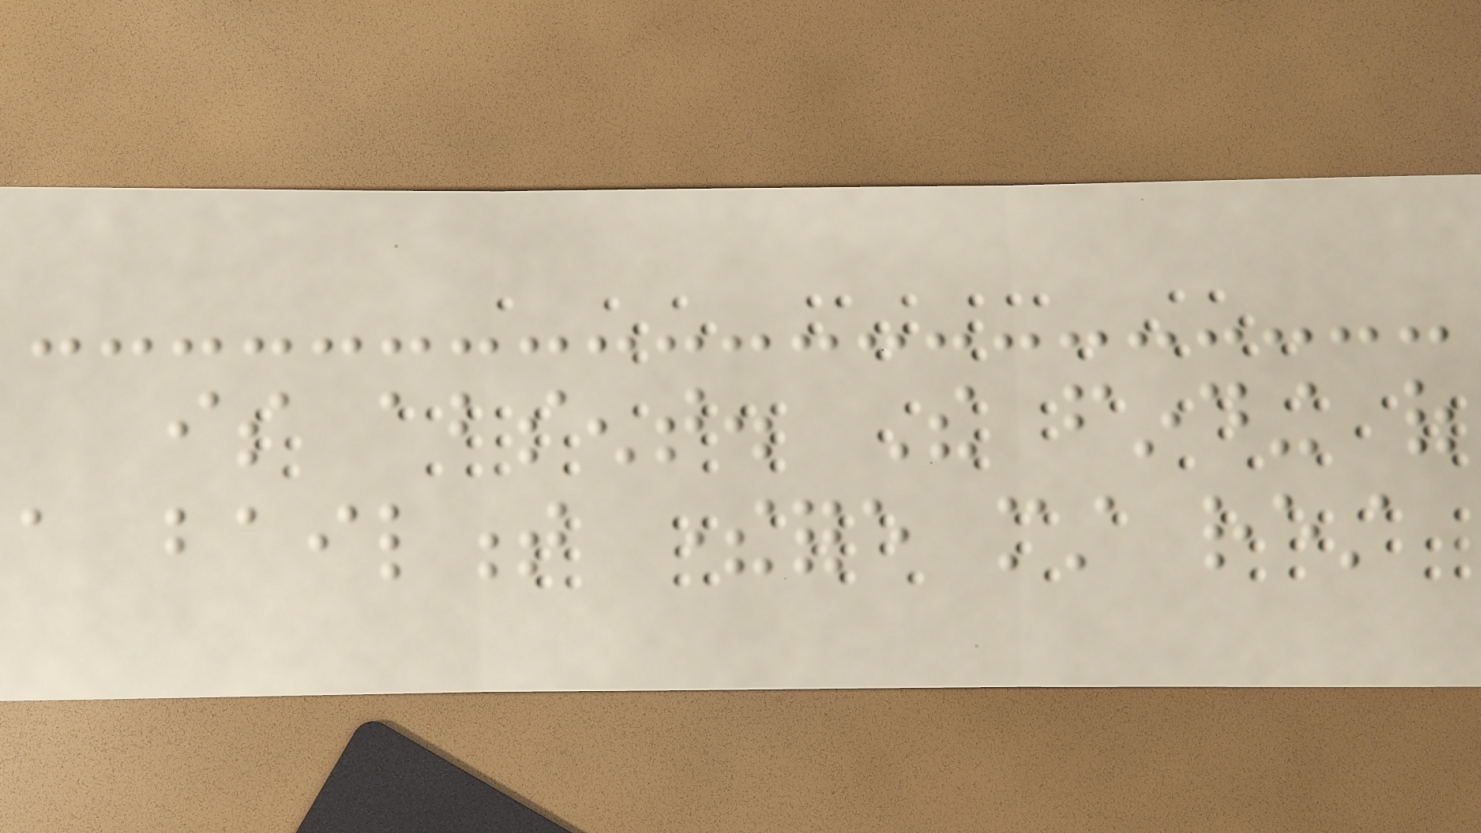is absent. The finding of
a bailment therefore must rest
